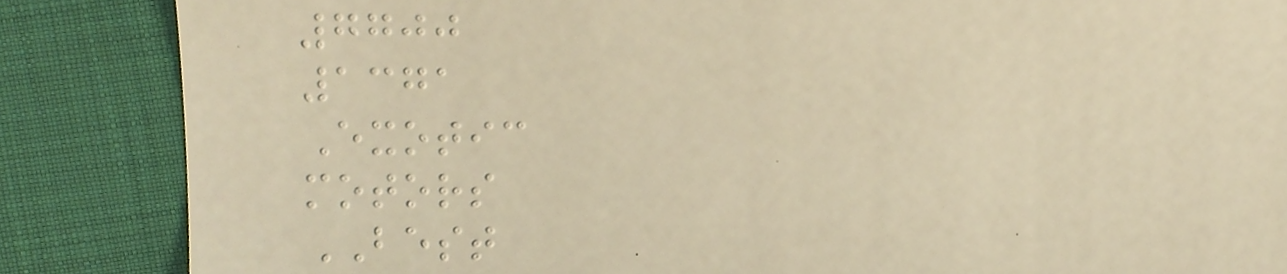7700
1371
Exotic
motors
BEST
